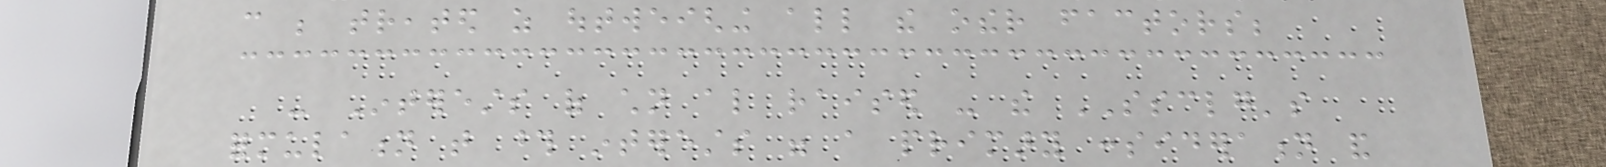can be treated as outweighing all the other factors;
- Interests of children also raised - the SSCLG's
formulation that those interests were a primary consideration and
